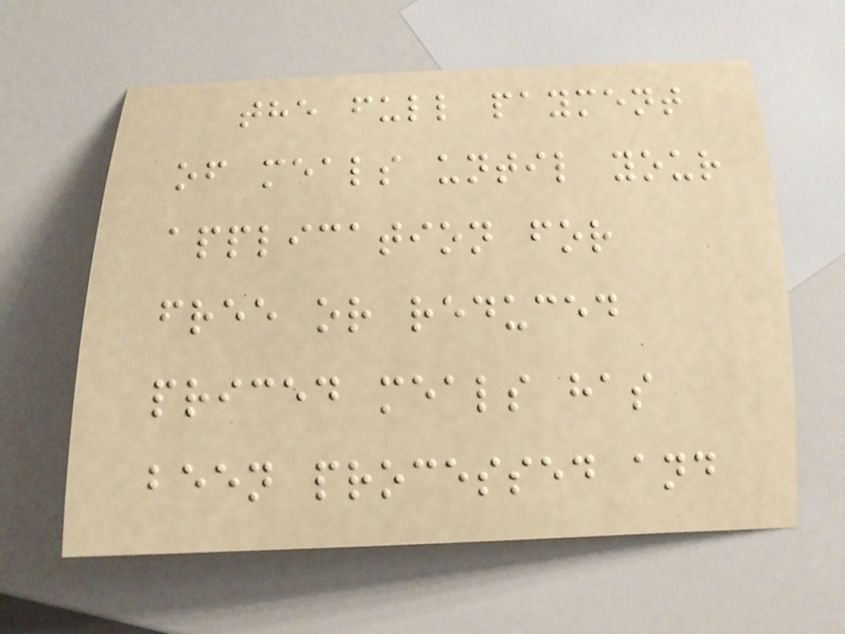the full payment
of meals until your
application for
free or reduced
priced meals has
been processed and
